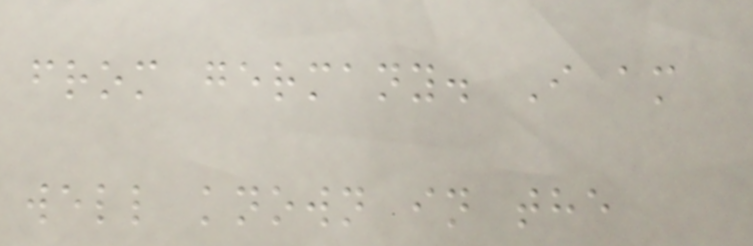from germany. I am
well known in the
